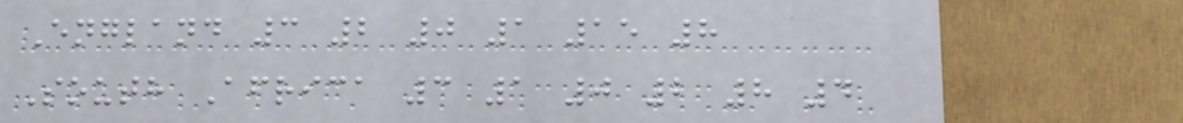England 3 2 0 1 15 8
South Africa 3 1 0 2 8 4
